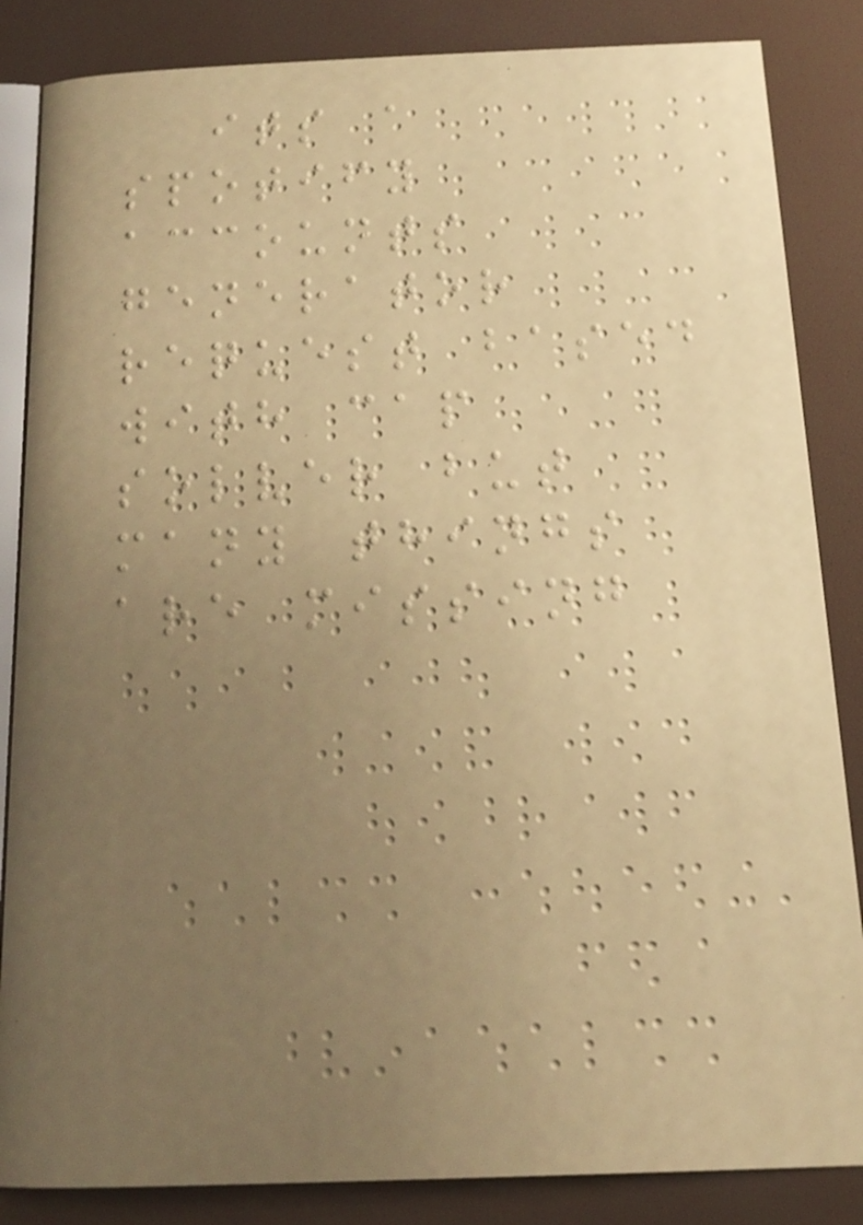its a
spotify
accounts
generator
request based
with cap
solver but
many things
are missing
